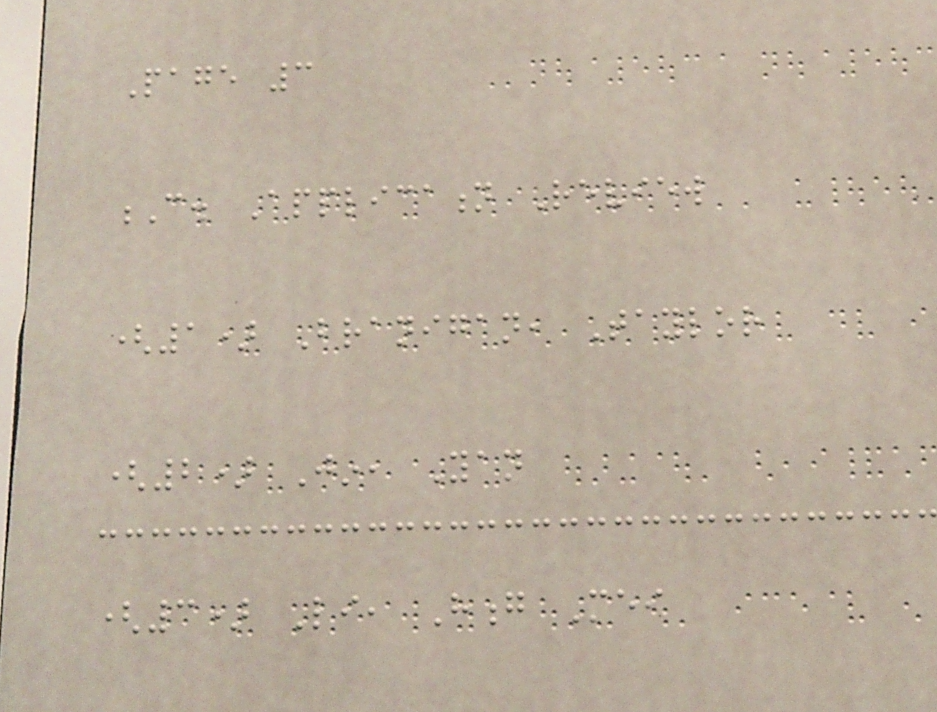Page 3
C. Application Review
(1) Branigan, Taylor
(2) Jin, Yan
(3) Li, Hong Mei
